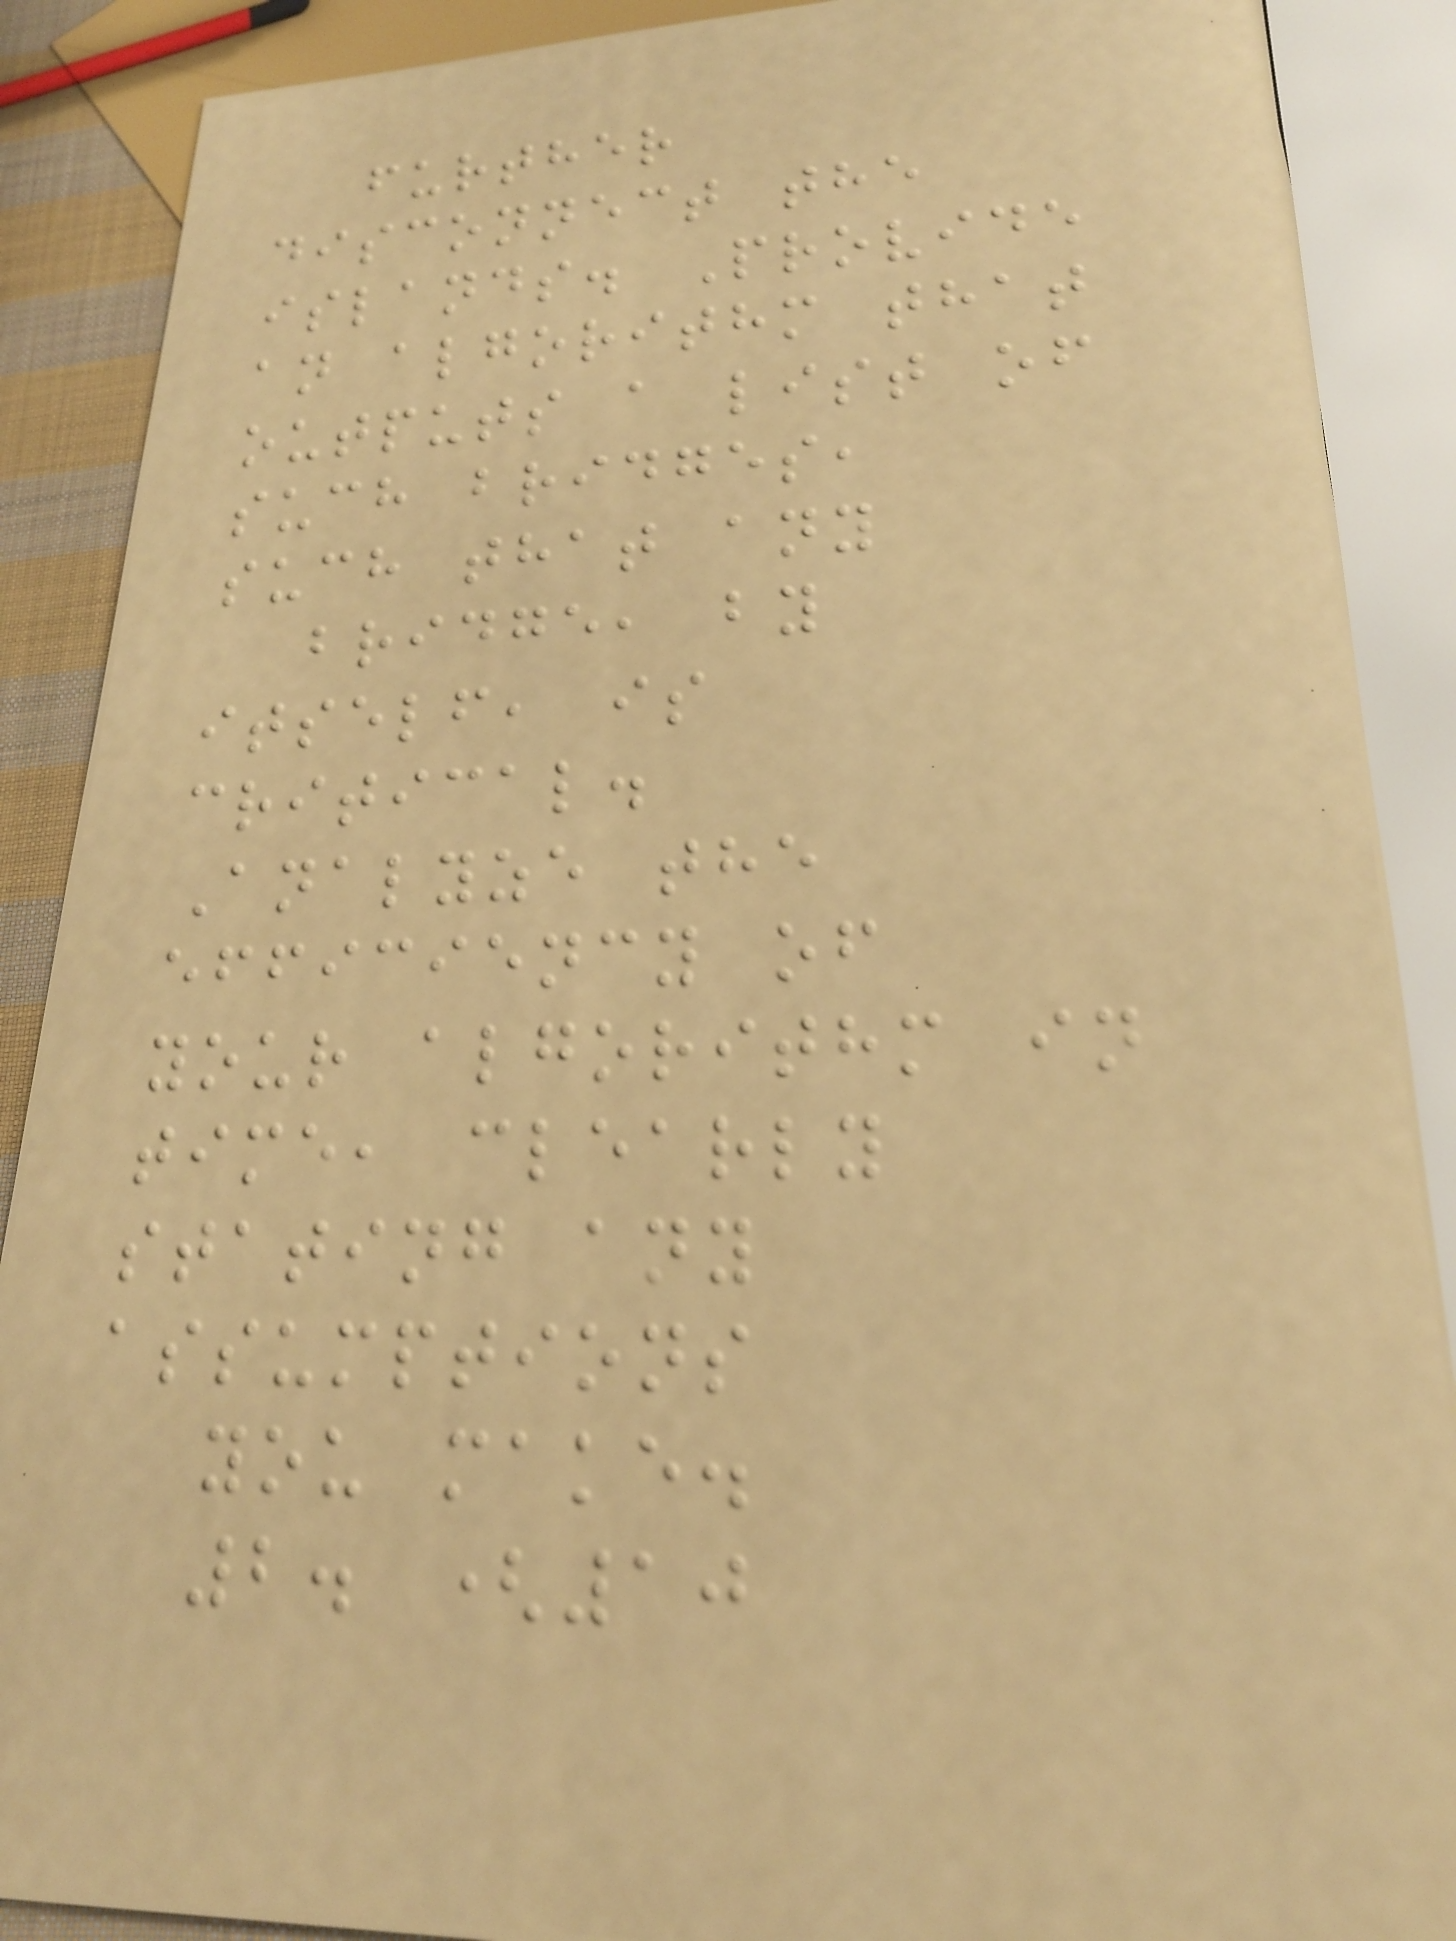further
disconnect the
islands. Provide
an algorithm that
outputs a list of
such bridges,
such that any
bridge, by
itself, is
critical.
Analyze the
efficiency of
your algorithm in
time, clearly
stating any
assumptions
you make.
2. (10
